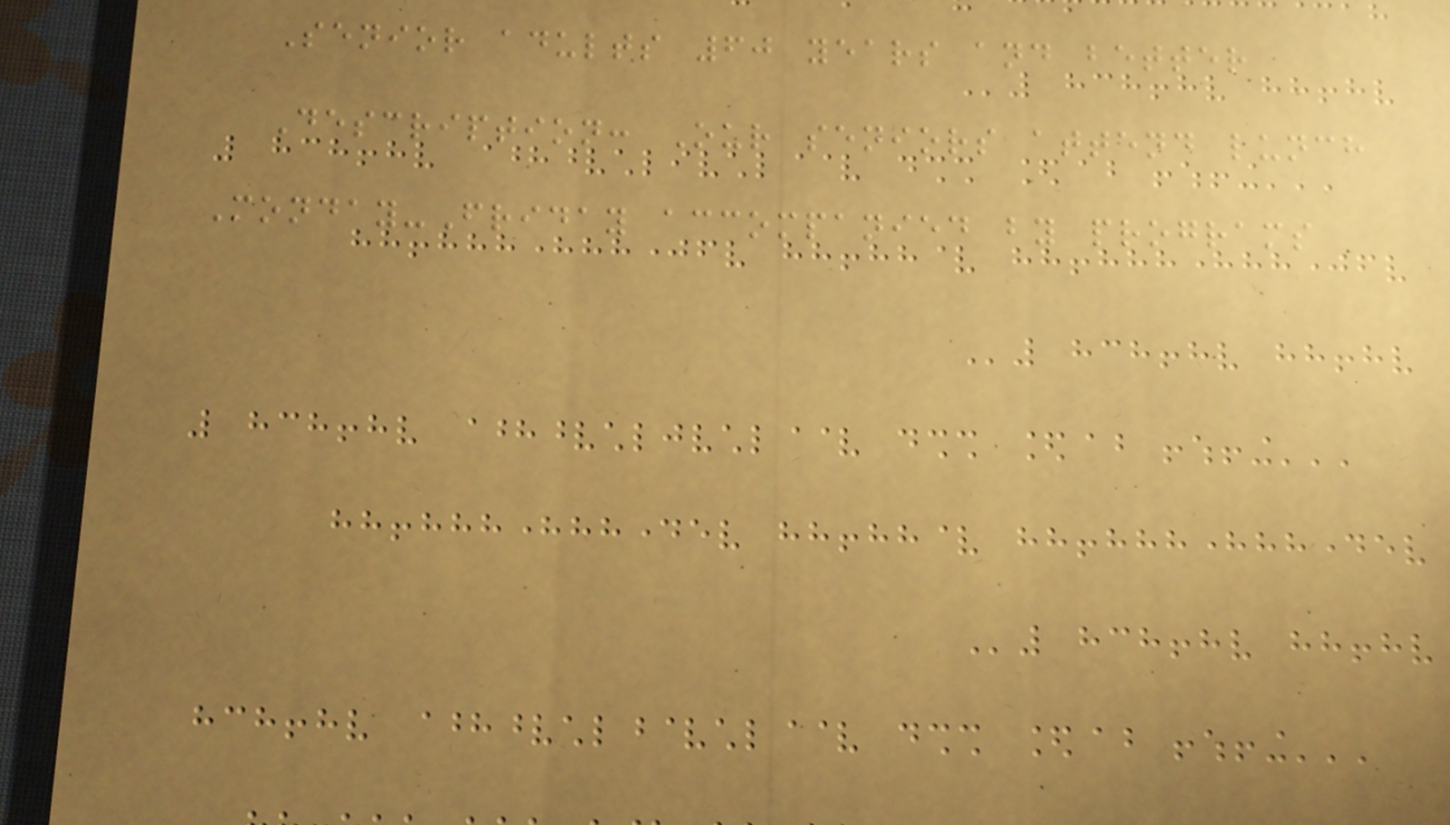Senior adults 60 years and better
Description: Our seniors attend lunch
Monday-Friday accompanied by programs
